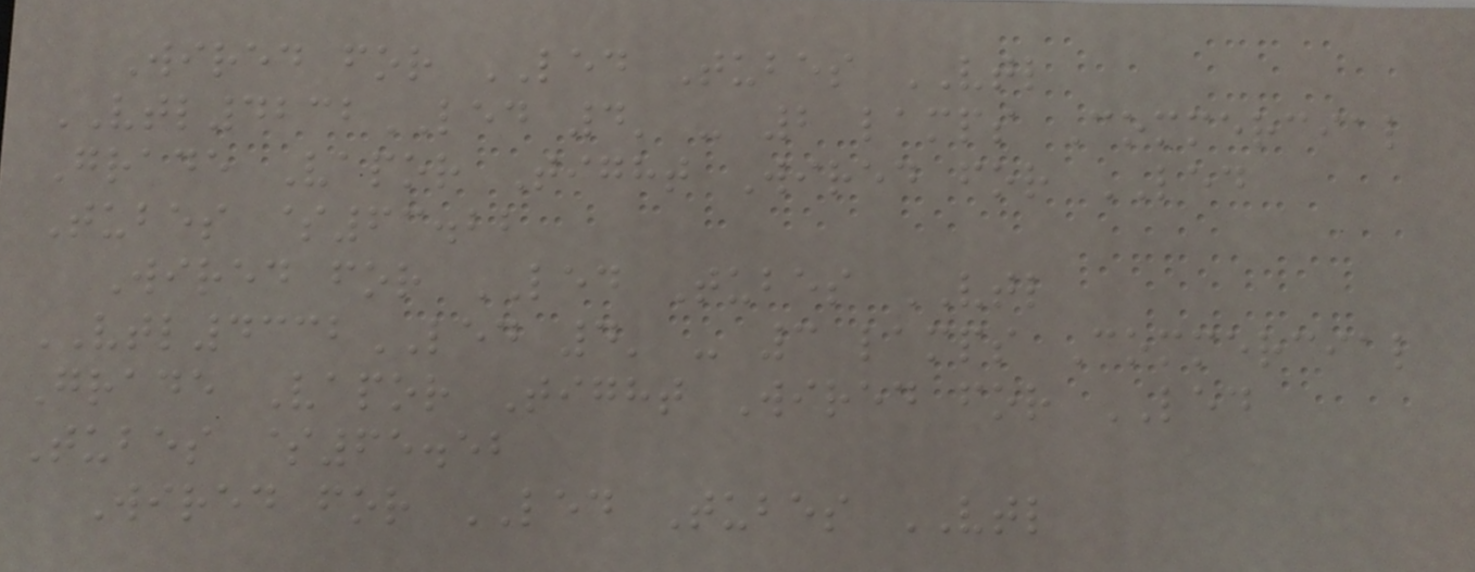Wired for LED Tubes VTL
VTL4232LED 4' - 2 lamps Commercial
Grade Vapor Tight Wired for LED
Tubes $63.22
Wired for LED Tubes VTL
VTL4332LED 4' - 3 lamps Commercial
Grade Vapor Tight Wired for LED
Tubes $65.52
Wired for LED Tubes VTL
